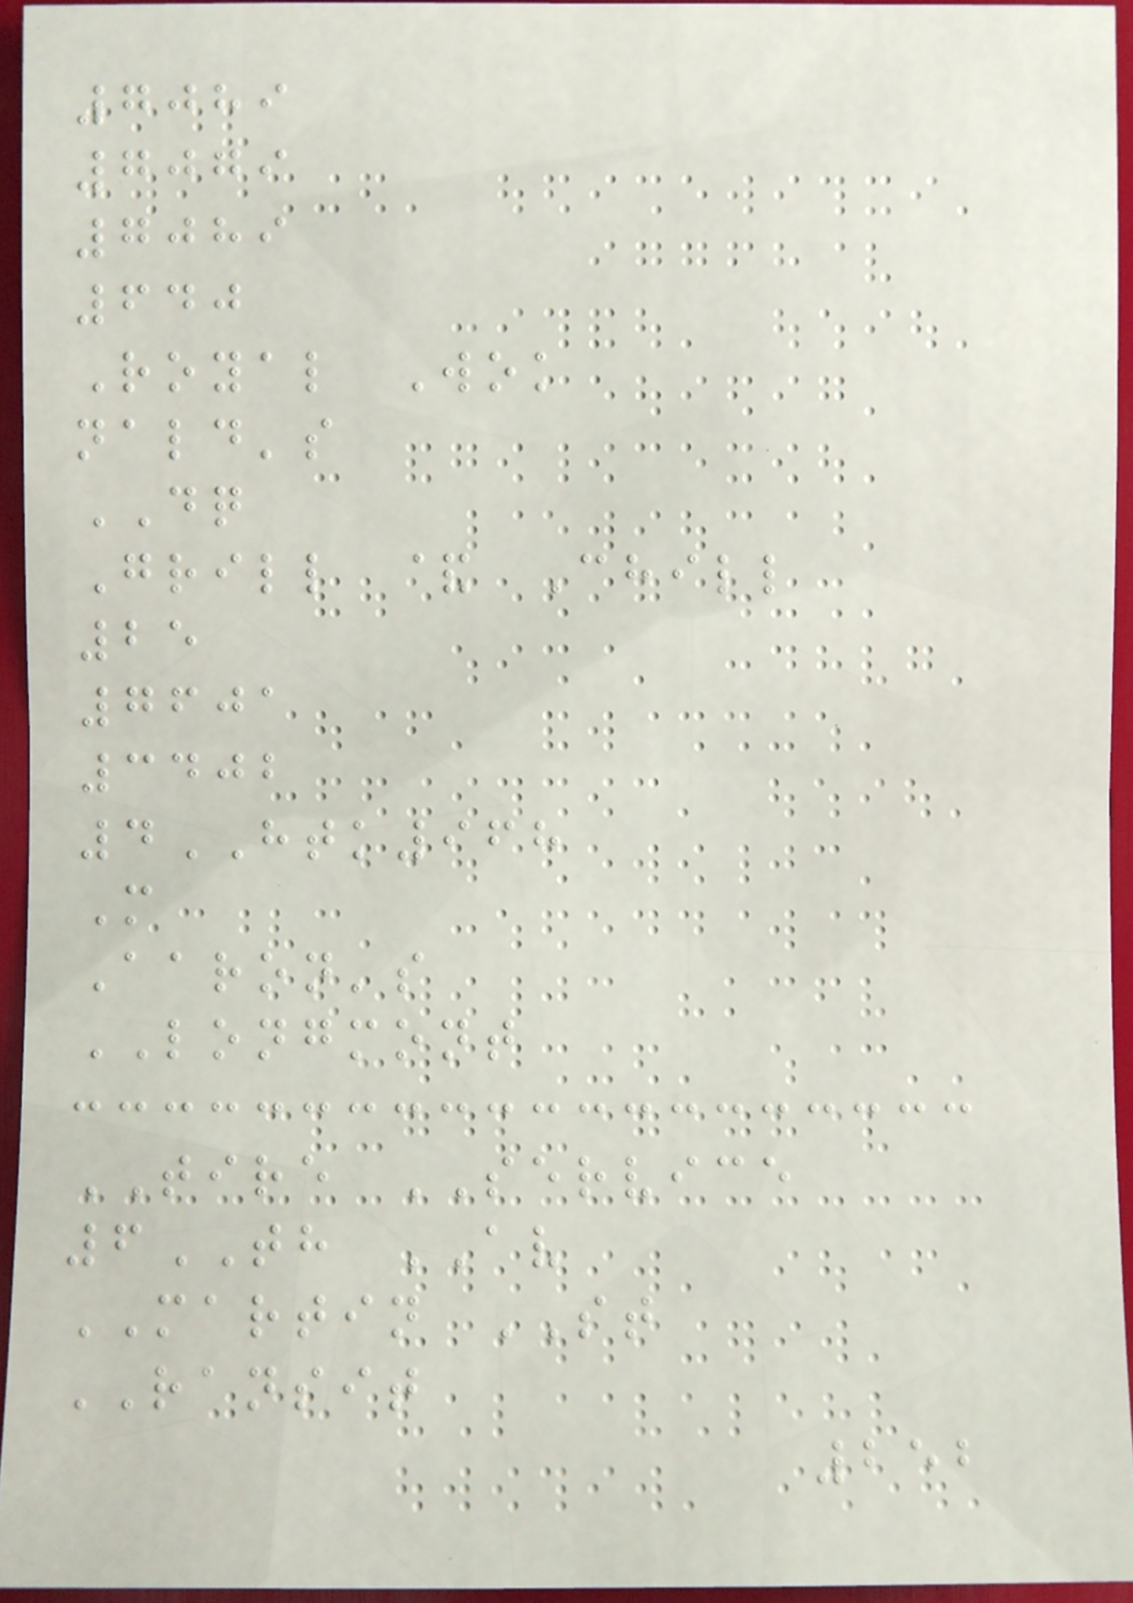7089
7079
7089
640
Royal Wok
nald's
DQ
Grill & Chill
25
7601
3402
4HTK968
M
Aaron's
LONGMONT
TIRE SERVICE
6TH AV
MARTIN ST
RANSIT
252
